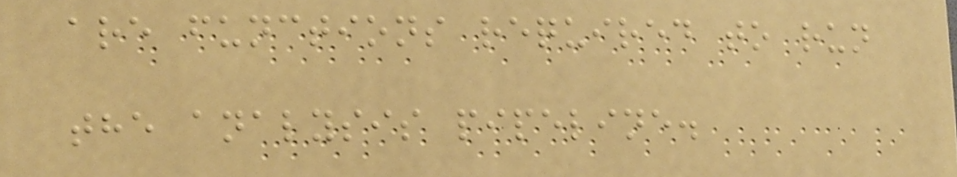are functions required to run
the analysis pipeline.
